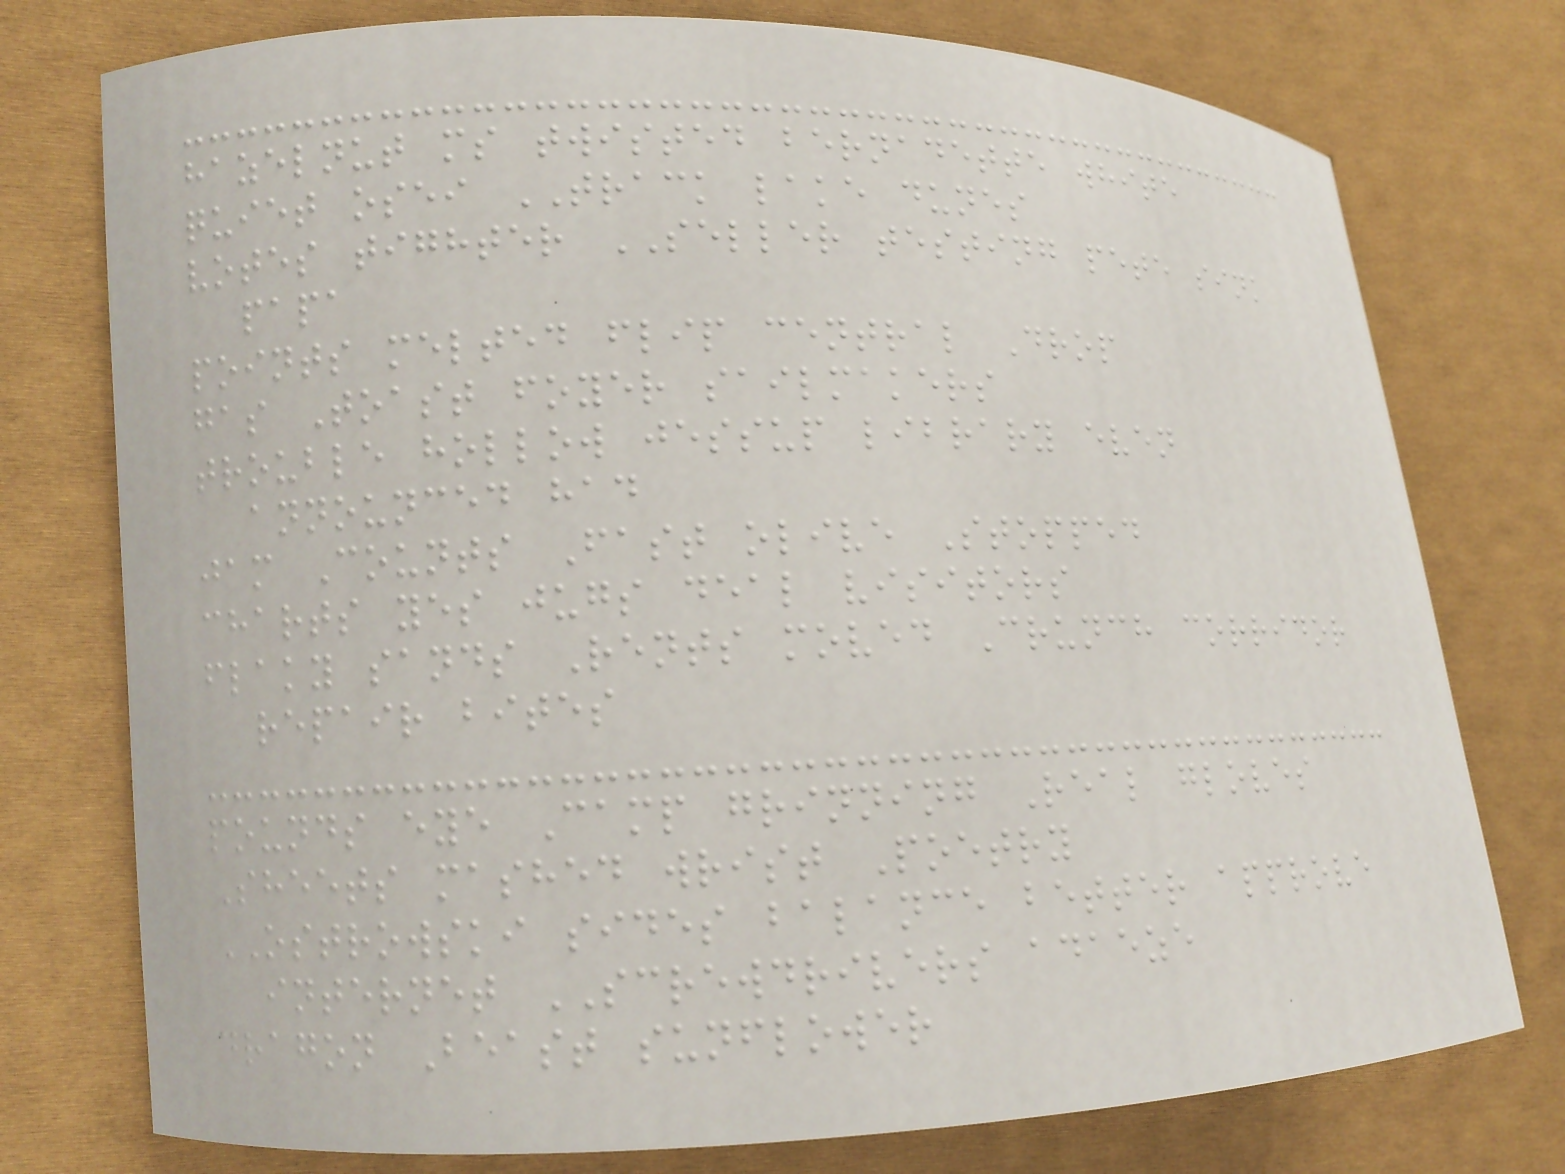hazelnut ms twisted bernadette white
quiet osei TRACK lake dunes
votes tighter SELLER testing pete sink
papa
points melted flip central Drop
gas Toast foyer sailmakers
trouble hollow jessup library even
announced had
jam Counts Fast olive Stopped
charts yes jugs deal visitors
flaky sands Rents moved Crunch corridor
repair bites
pounds eye Camp grinning Real gloves
Sheets mashed wrist Poetry
OSTROWSKI sides balance better approve
internet SCREWDRIVERS adaeze
dragon Beast sunflower
